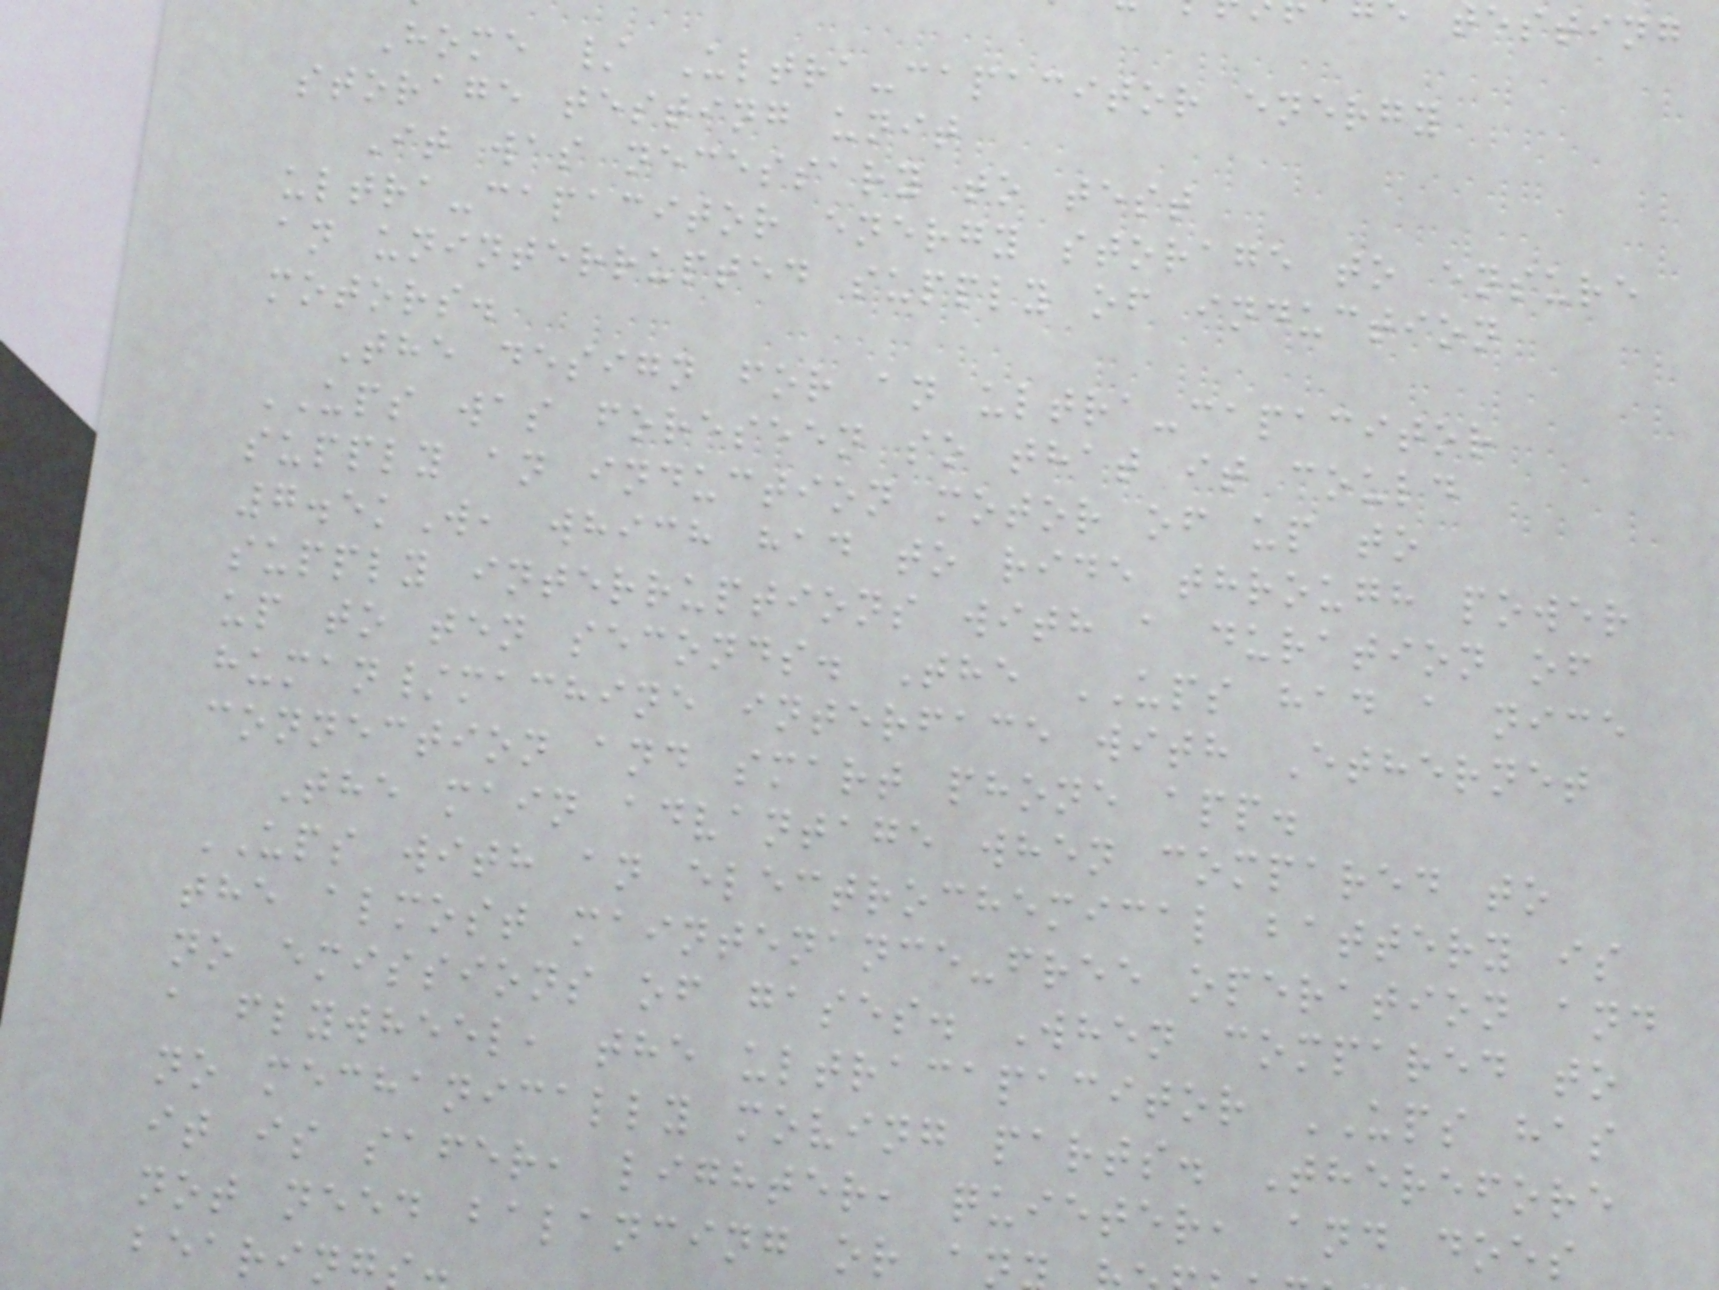Home / Ultra-capacitor energy
storage testing unit
It was necessary to test
ultra-capacitor energy storage to ensure
an uninterrupted supply of induction
motors.
The design for an ultra-capacitor
UPS was foreseen so that it could
supply an induction motor of up to
7.5kW, which had to ride through power
supply interruptions with a duration of
up to ten seconds. The UPS had a nice
human/machine interface with Ethernet
connection and smart phone app.
The main advantage when compared to
UPS with an electrochemical battery is
the almost maintenance-free operation and
no emissions of gases. When compared to
a flywheel, the ultracapacitor UPS has
no mechanically moving parts. Therefore
it is safer, lighter, quieter, and does
not need balancing or an
bearing
